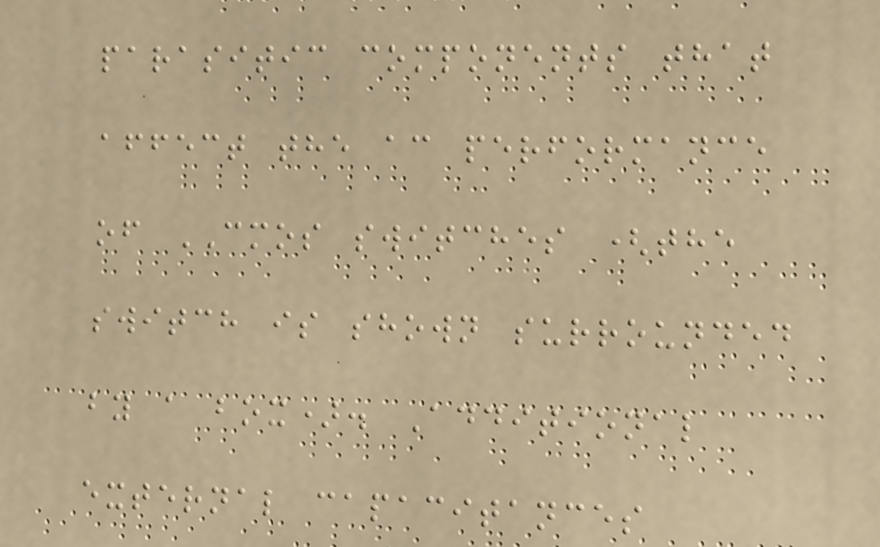parasitic components that
affect the ac performance
of CMOS switches (the
switch is shown surrounded
by a box). Additional
external capacitances
